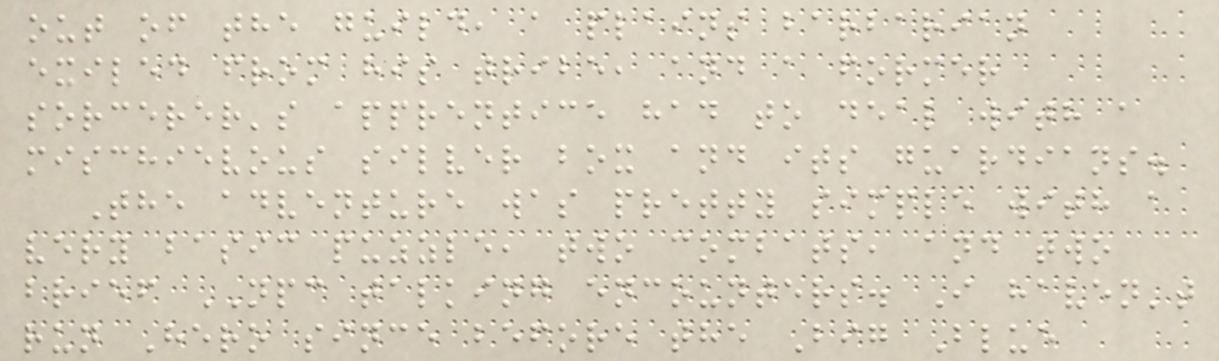out of the guild, a plains barbarian
exiled from his tribe, and a former
sorcerer's apprentice had to deal with a
mischievous silver box and its guardians.
The adventure was pretty simple with a
very basic puzzle, two combats, and two
brief NPC talking encounters. I haven't
run Hero since before the Big Blue
